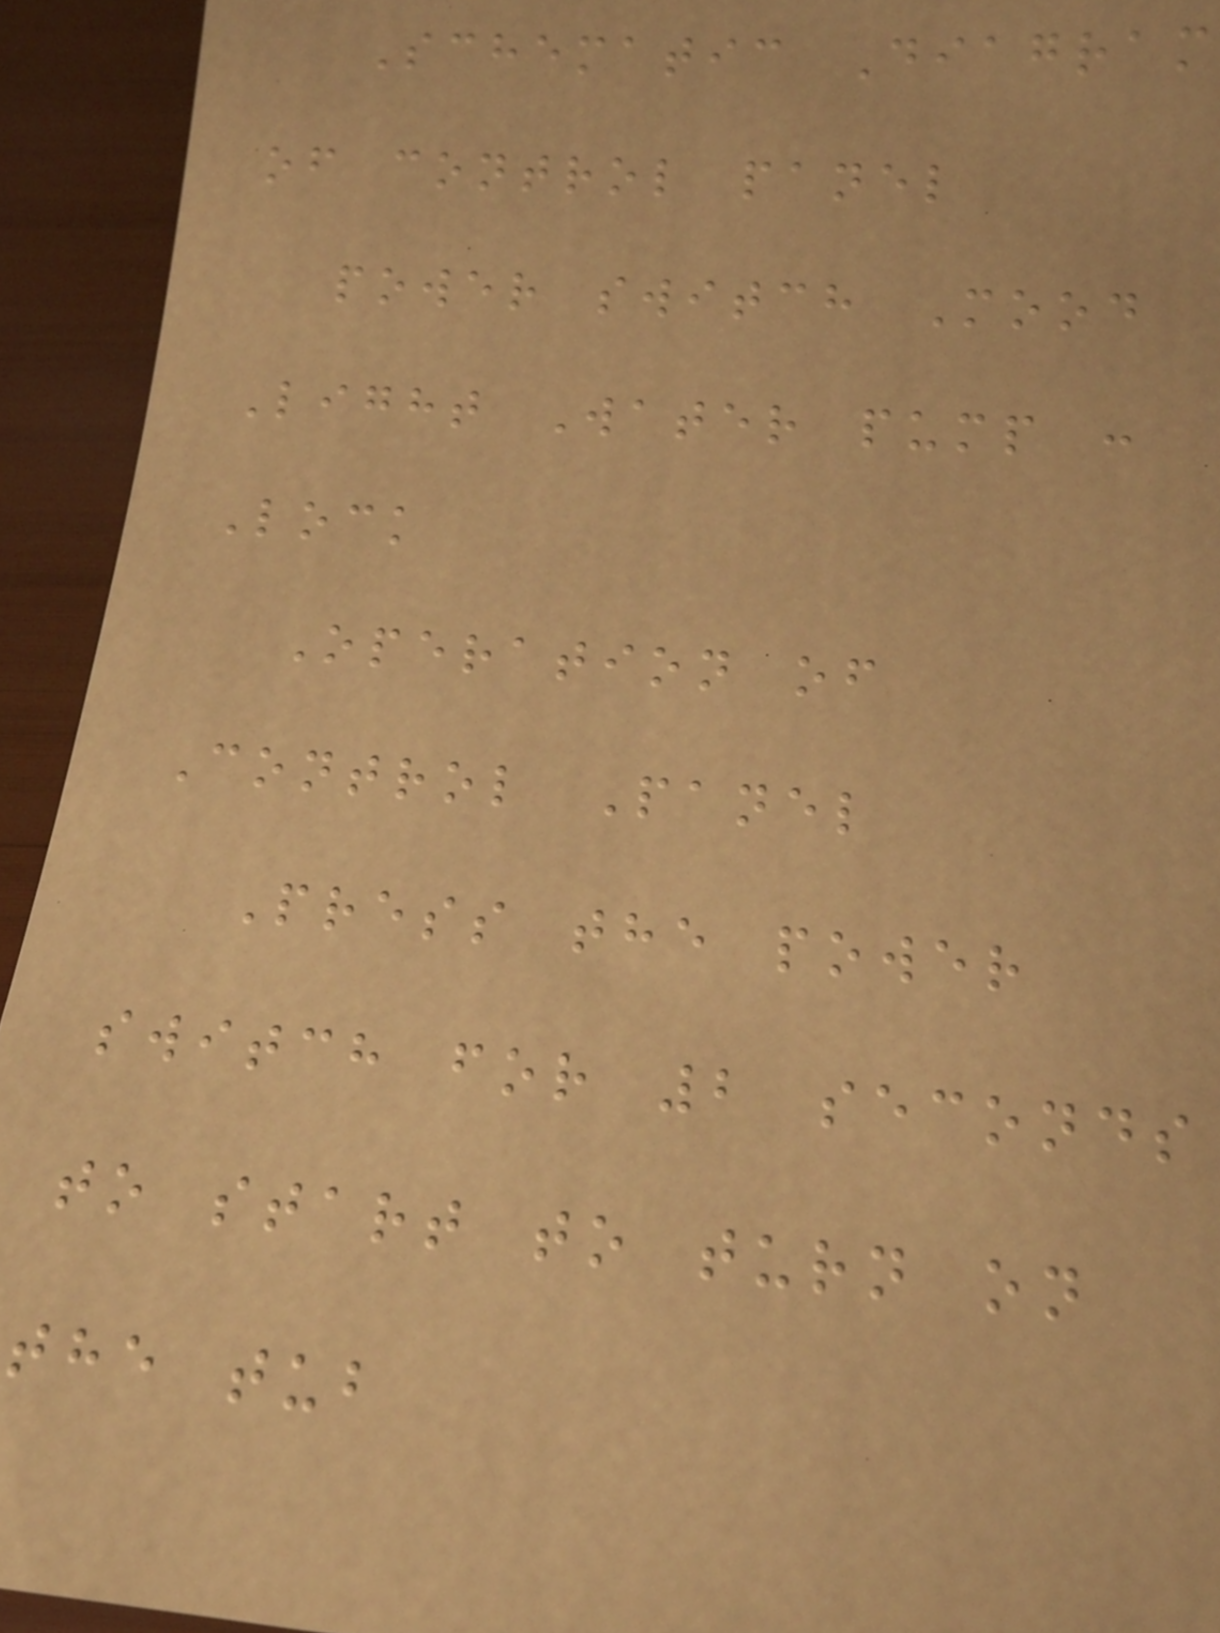Schematic Diagram
of control panel
power switch Mood
Light Water pump :
Lock
Operation of
Control Panel
Press the power
switch for 2 seconds
to start to turn on
the tub
